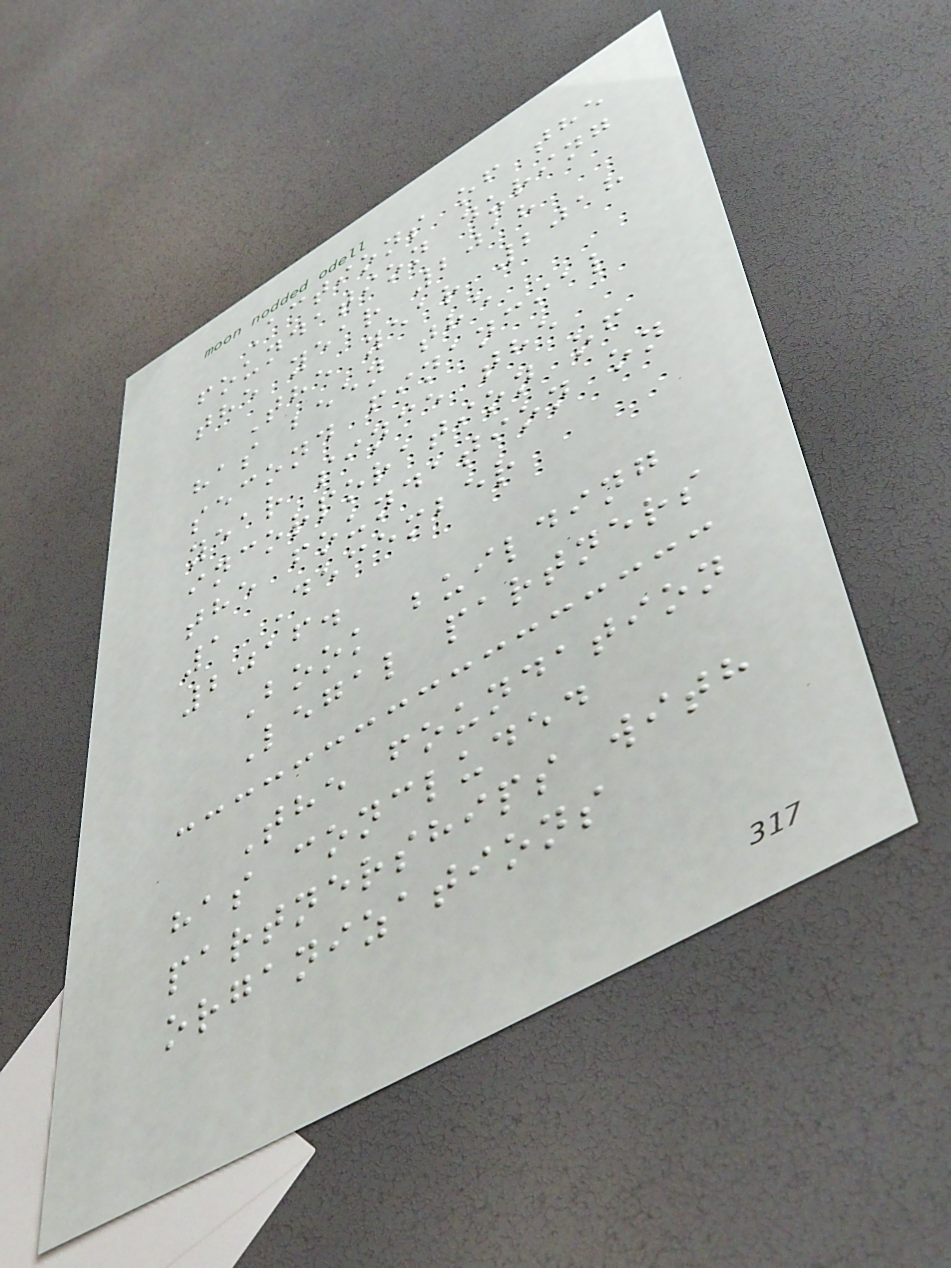Actions of the
foundation during
the year 2018
The year 2018
has been the
second financial
year since the
incorporation of
the foundation on
1 December
2016.
Book building
Legal partners
The foundation
has concluded
partnerships with
organizations
